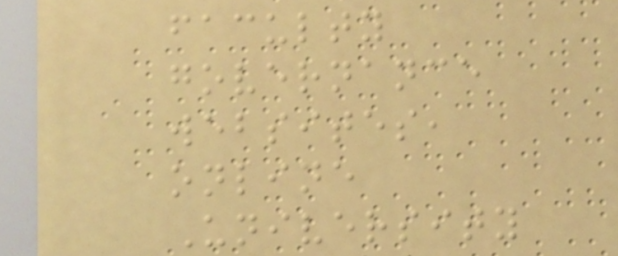faculty
governance
websites,
online
University
